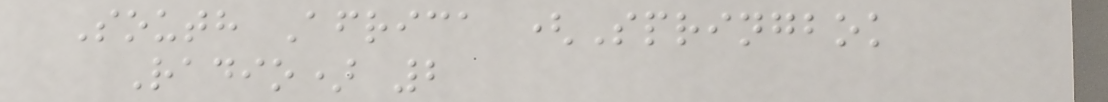South Africa (Springbok
Radio) 2
